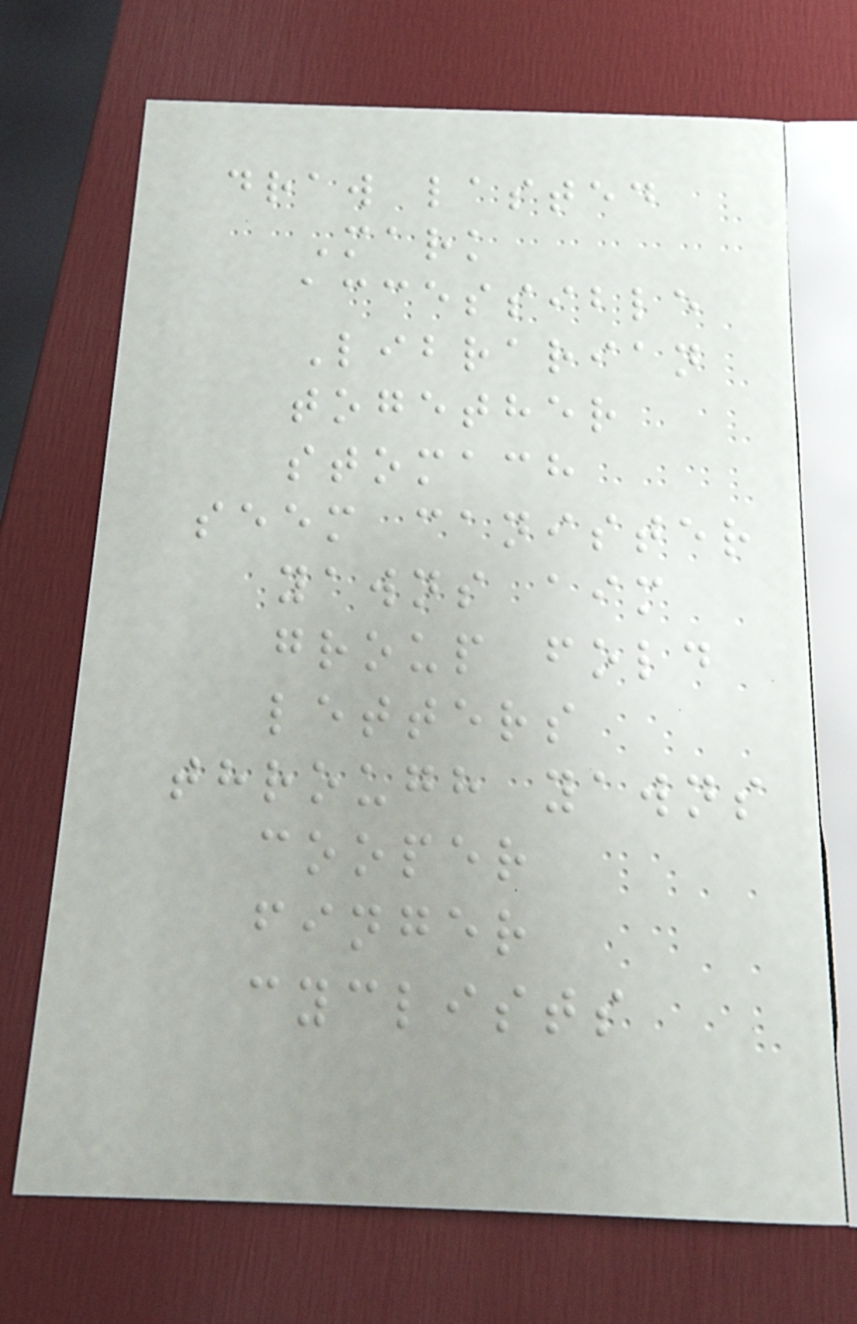draw lasted
Mark
accessible
Librarian
together
stomach
seem canister
yawns aim
group fold
letters
through yawns
cooper
finger
cyclists
